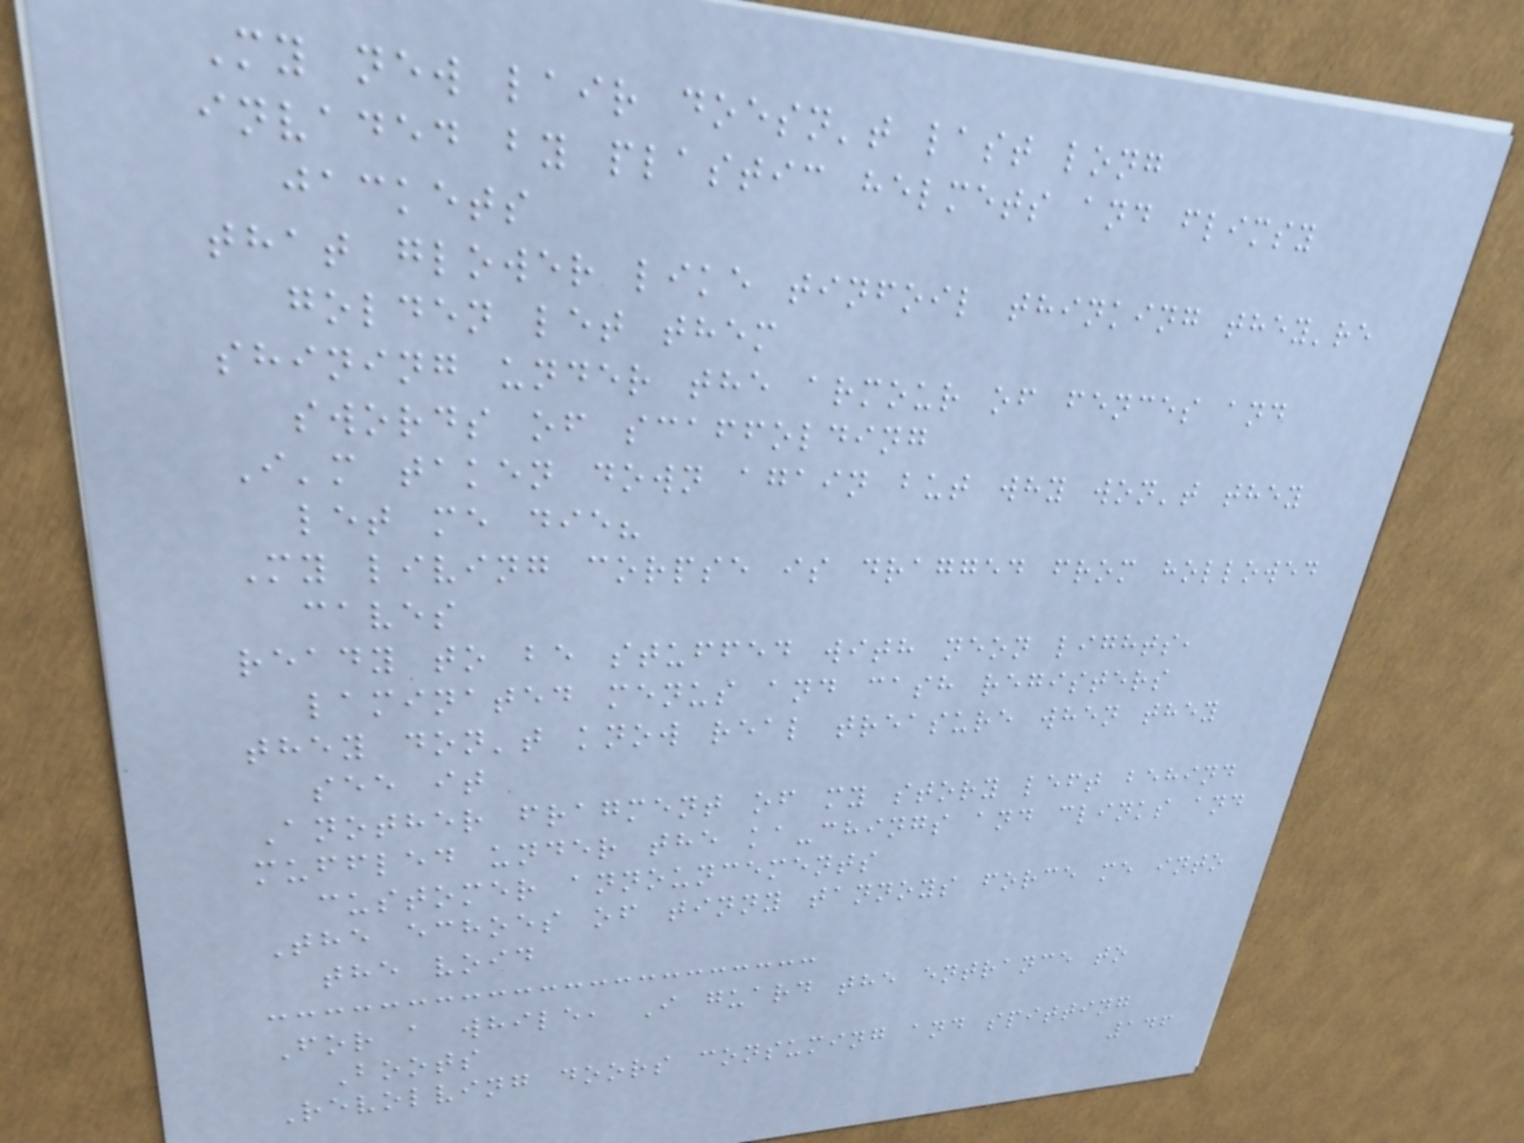My new lair doesn't last long
invaded by plastic helmets and flimsy
jackets
that glower like tinfoil thinking they're
golden let them
shining under the armour of fences and
swords of scaffolding
I'm taken down again but why won't they
let me die?
My living corpse is dragged from hollowed
caves
ready to be stuffed with neon lights,
laminated menus and cash registers
they don't know real treasure when they
see it
Another fragment of my story left behind
muffled under the ka-chings and clinks and
customer announcements
The echoes of tinny tannoys force me into
the void
For a while, I guard the entrance to
Boots
Revolving doors consuming and spitting
146
